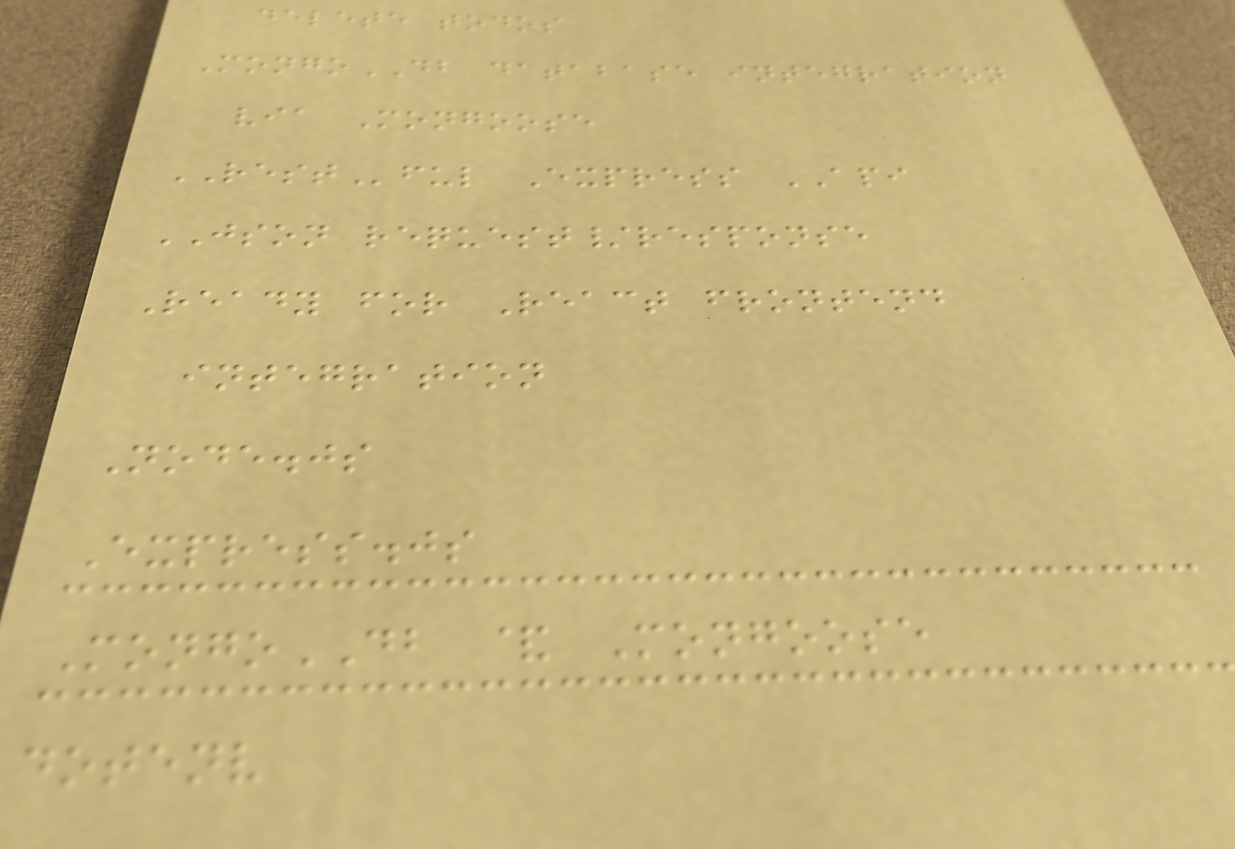delete todos
MongoDB database integration
via Mongoose
RESTful Express API
JSON request/response
Ready for React frontend
integration
Node.js
Express.js
MongoDB & Mongoose
dotenv
